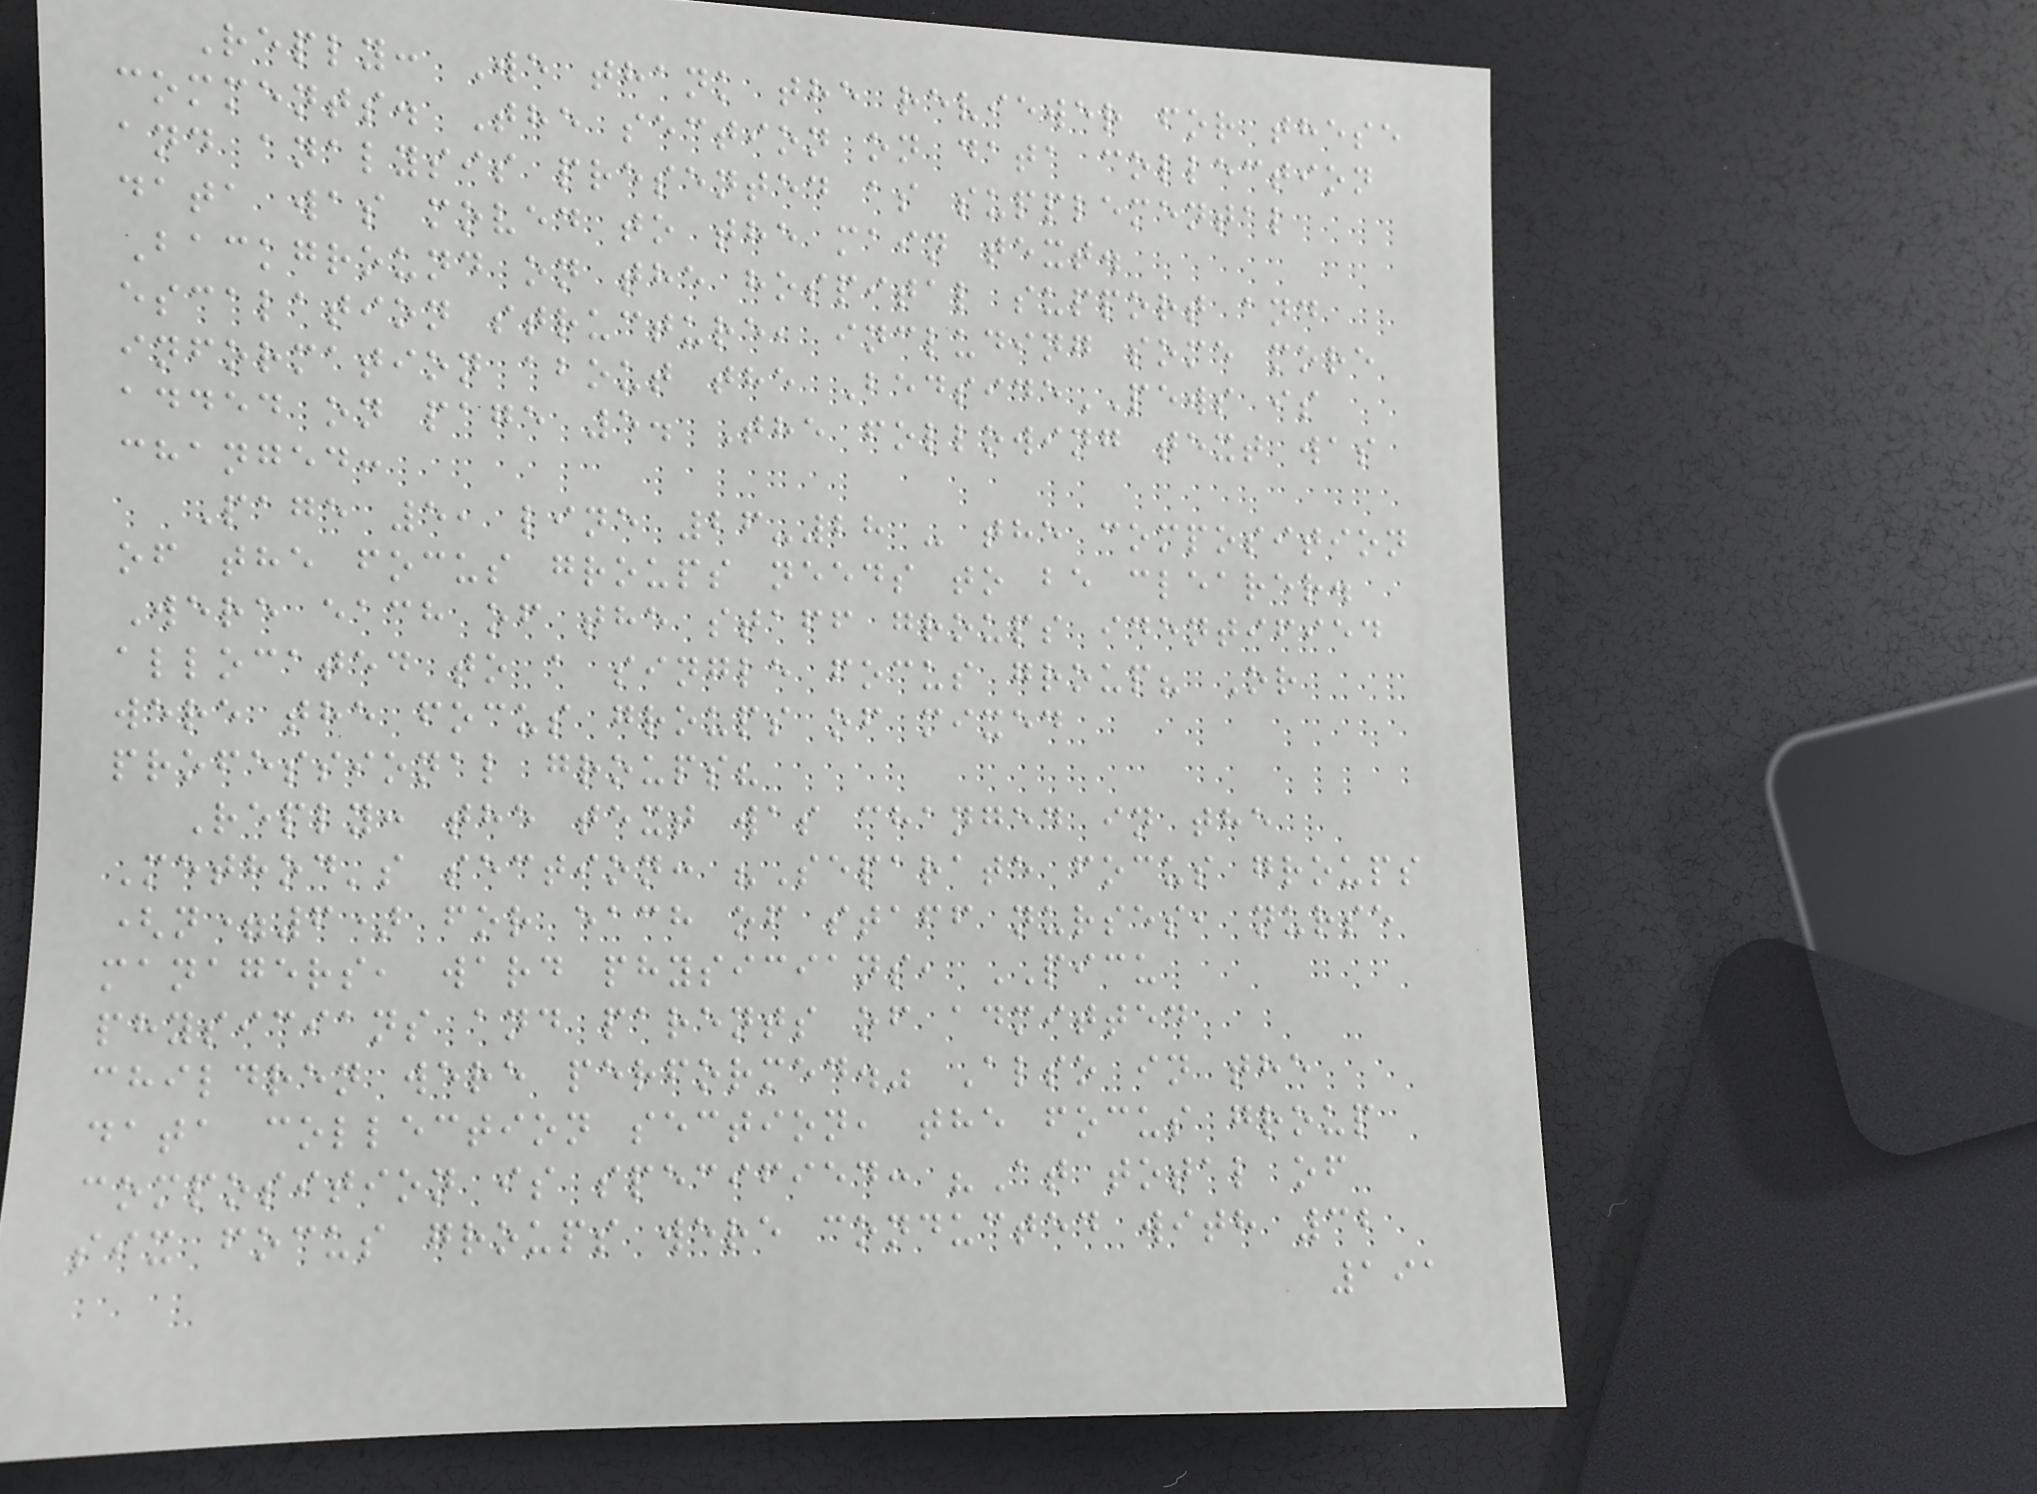Reply: We thank the reviewer for these
comments. The section on data collection
and analysis presented as supplemental
data was moved to the main text.
Background on the hospital support and
escalation structure, including some more
information about the BedsidePEWS is
added on page 5. The following text was
changed:
Page 5, line 26-28 - the composition
of the focus groups needs to be clearer.
Were each of the staff groups identified
allocated to a single focus group? Or
were the focus groups of mixed
professional groups?
Reply: the text was changed in the
Method's section: "Separate focus groups
(n=6) for each of staff nurses, nurse
managers, ward physicians, PICU
physicians and parents of admitted
children were performed." Also in the
data collection section, the focus group
composition is specified: "At total of
six focus groups were conducted with 32
191
